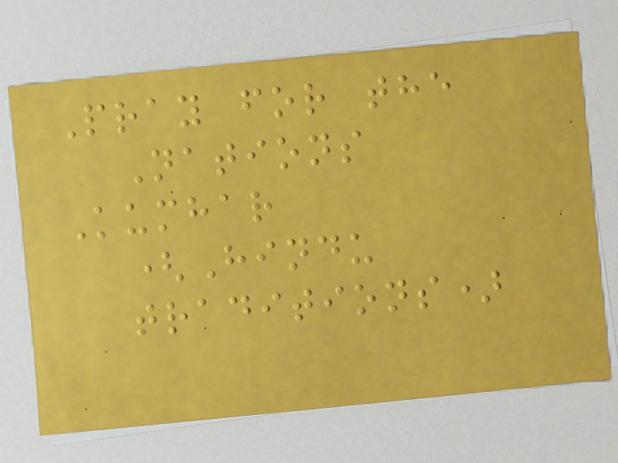Pray for the
Nations
Kumhar
(Hindu
traditions)
